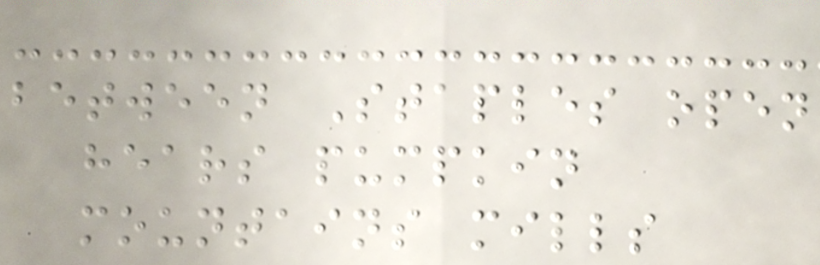between Staples open
hears pumpkin
mountains mills
